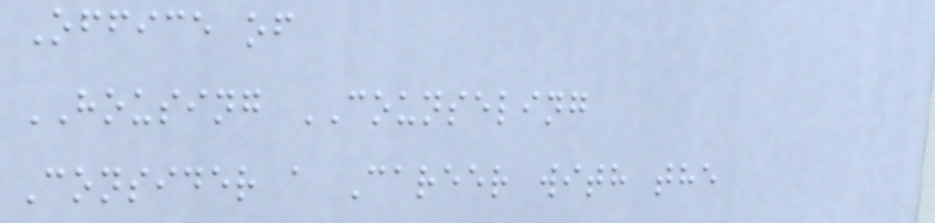Office of
HOUSING COUNSELING
Consider a Career with the
